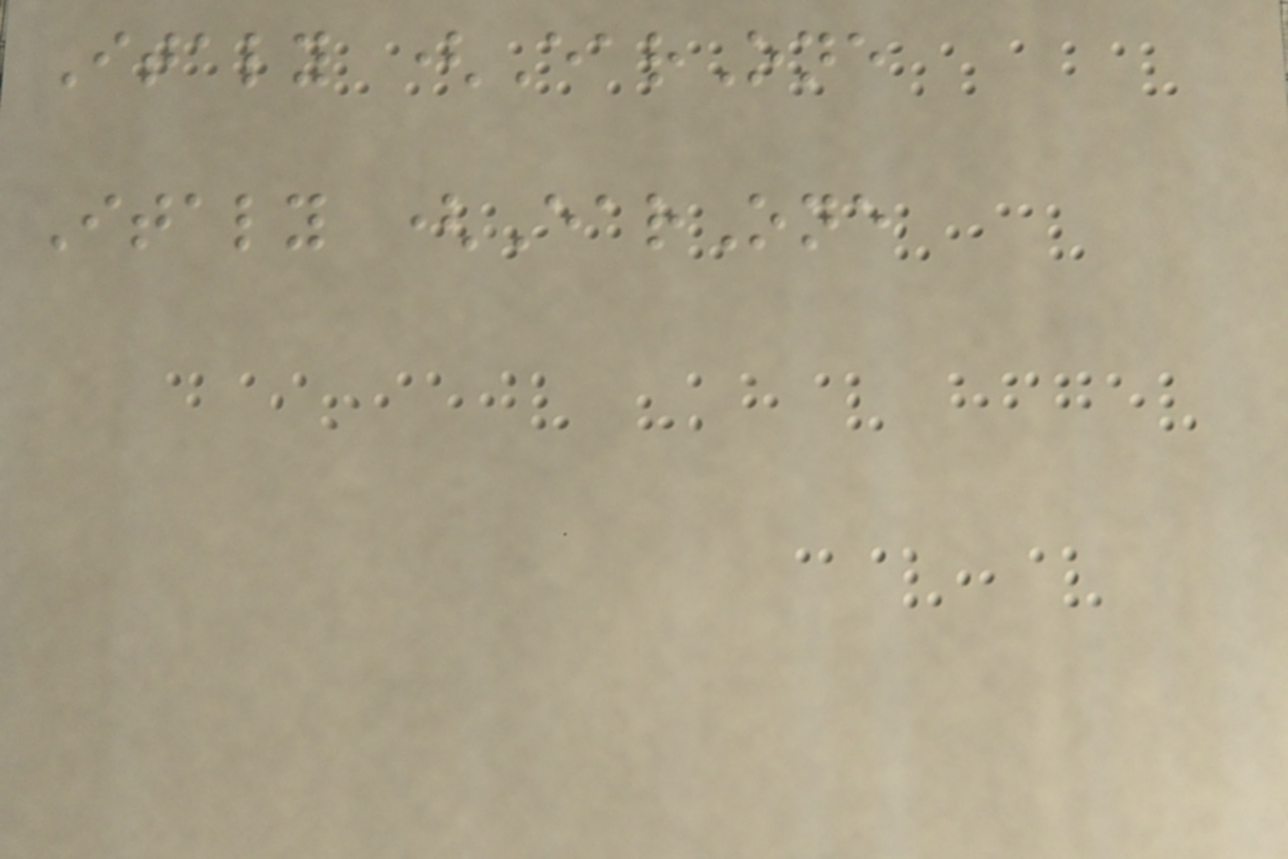Italy (EarOne
Italy (EarOne
